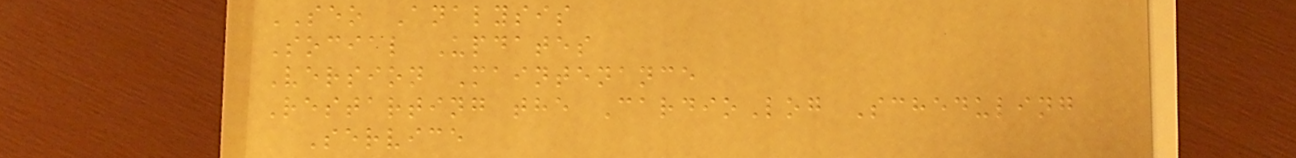SEO Analysis
Social Updates
Version Maintenance
Restarting the CardioLog Scheduling
Service
